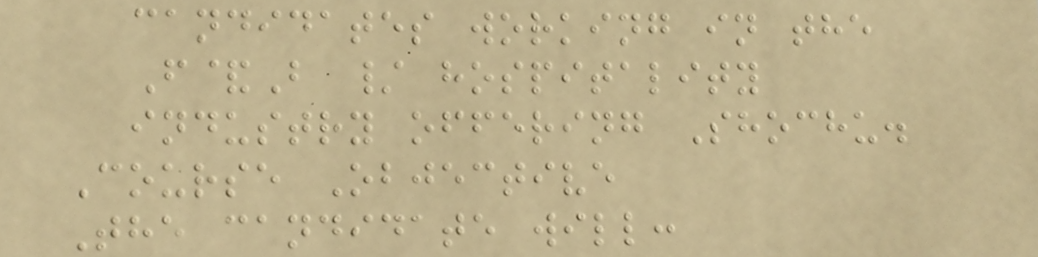candidates working in the
F&B / hospitality
industry offering Shochu.
Course Objective
The candidate will:
